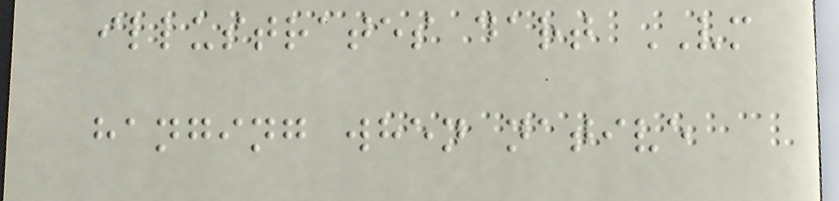illustrates dart VM
hanging when native
